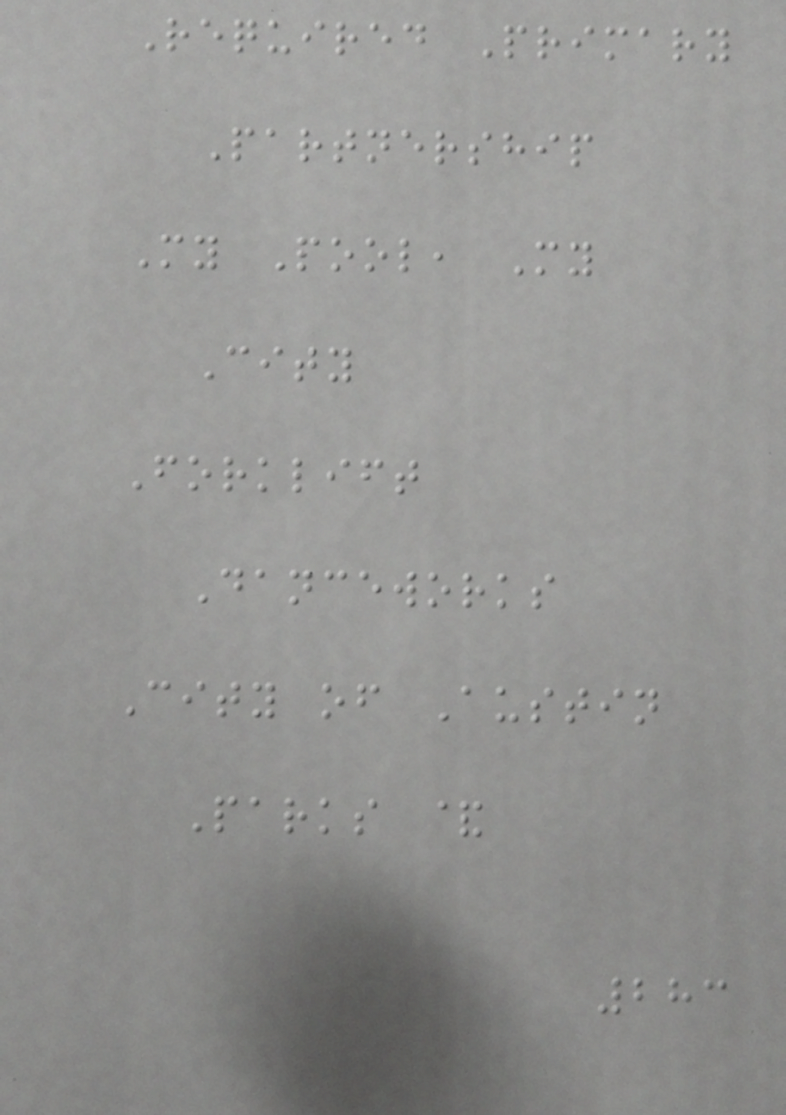Required Primary
Partnership
My Pool, My
City
Forklift
Danceworks
City of Austin
Parks &
283
